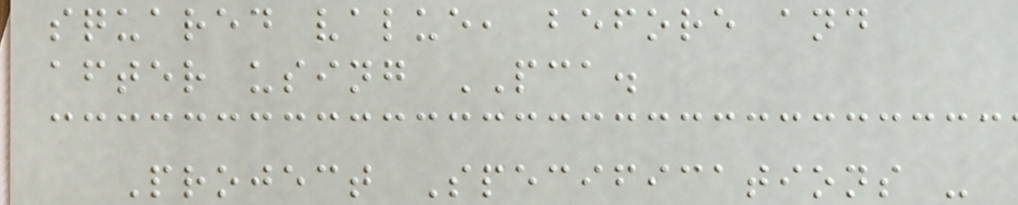squared value, before and
after using PCA.
Project Specifications -
